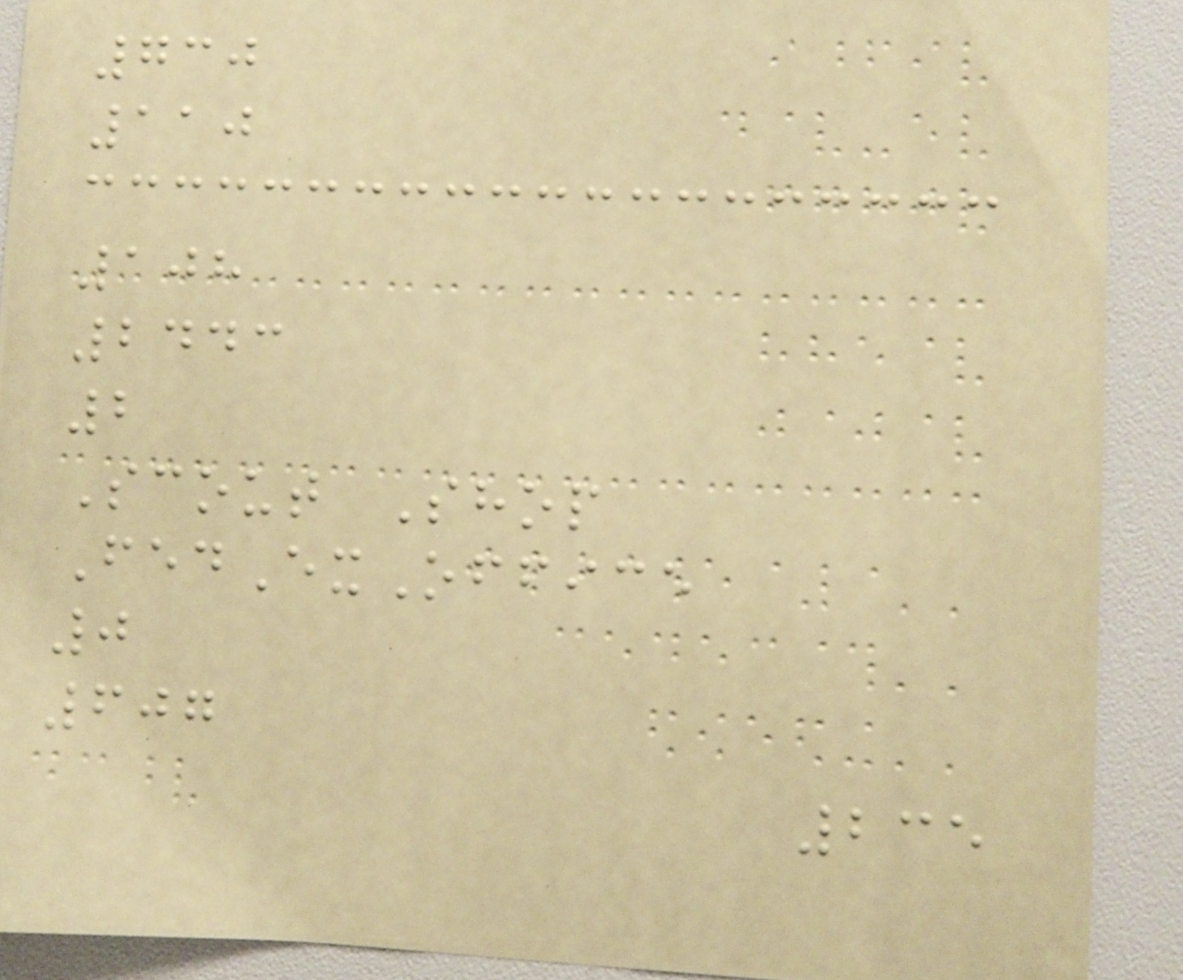730
110
108
2443
2
Scout Shop
FedExOffice
0
607
235
